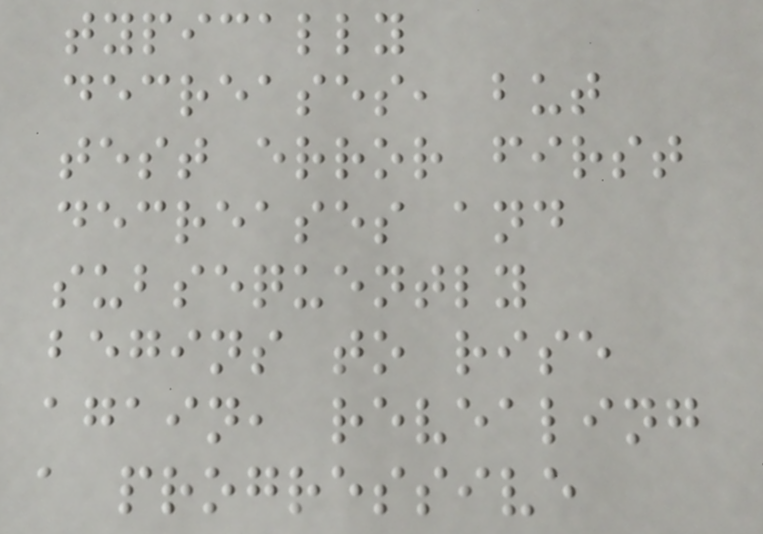typically
decreases, but
test error first
decreases and
subsequently
begins to rise
again, revealing
a progressive
